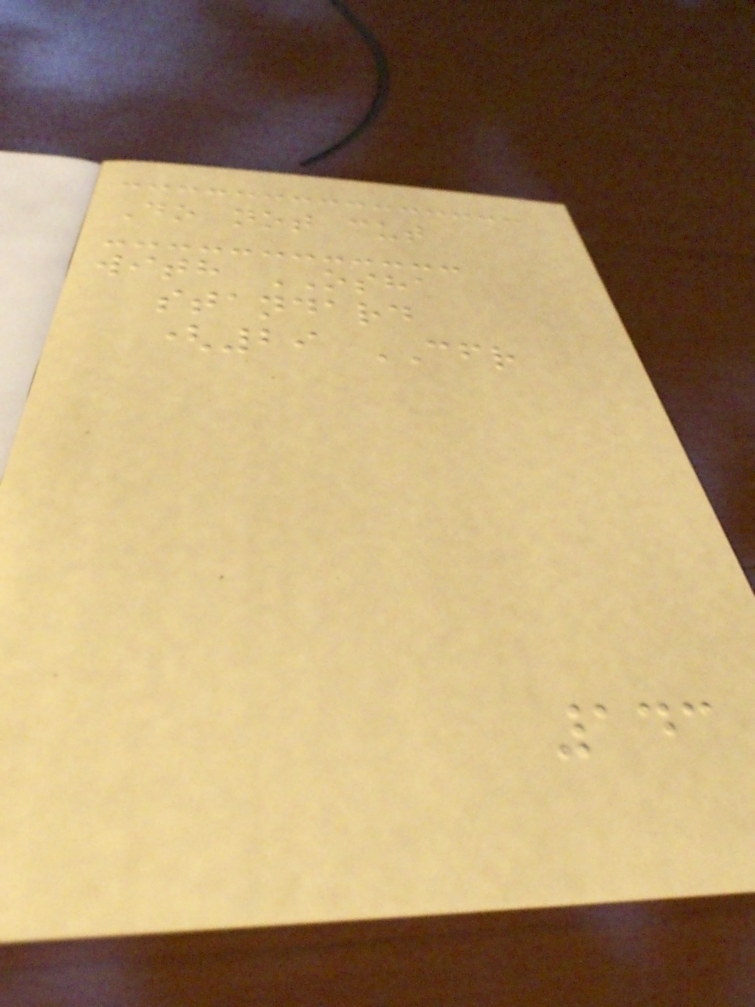Do not cut
with OSHA
standard
(29 CFR
143
